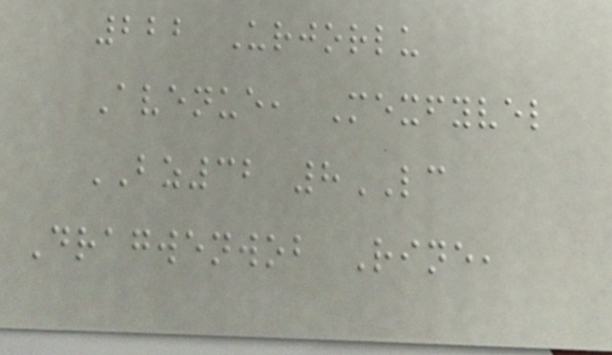222 Urjorlu
Avenue, Mexfyvel
BZ32 8LC
Dragwenwob Rine,
